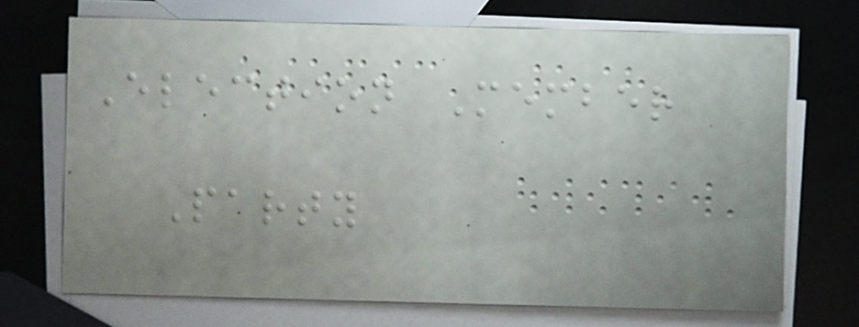Election Member
Party
